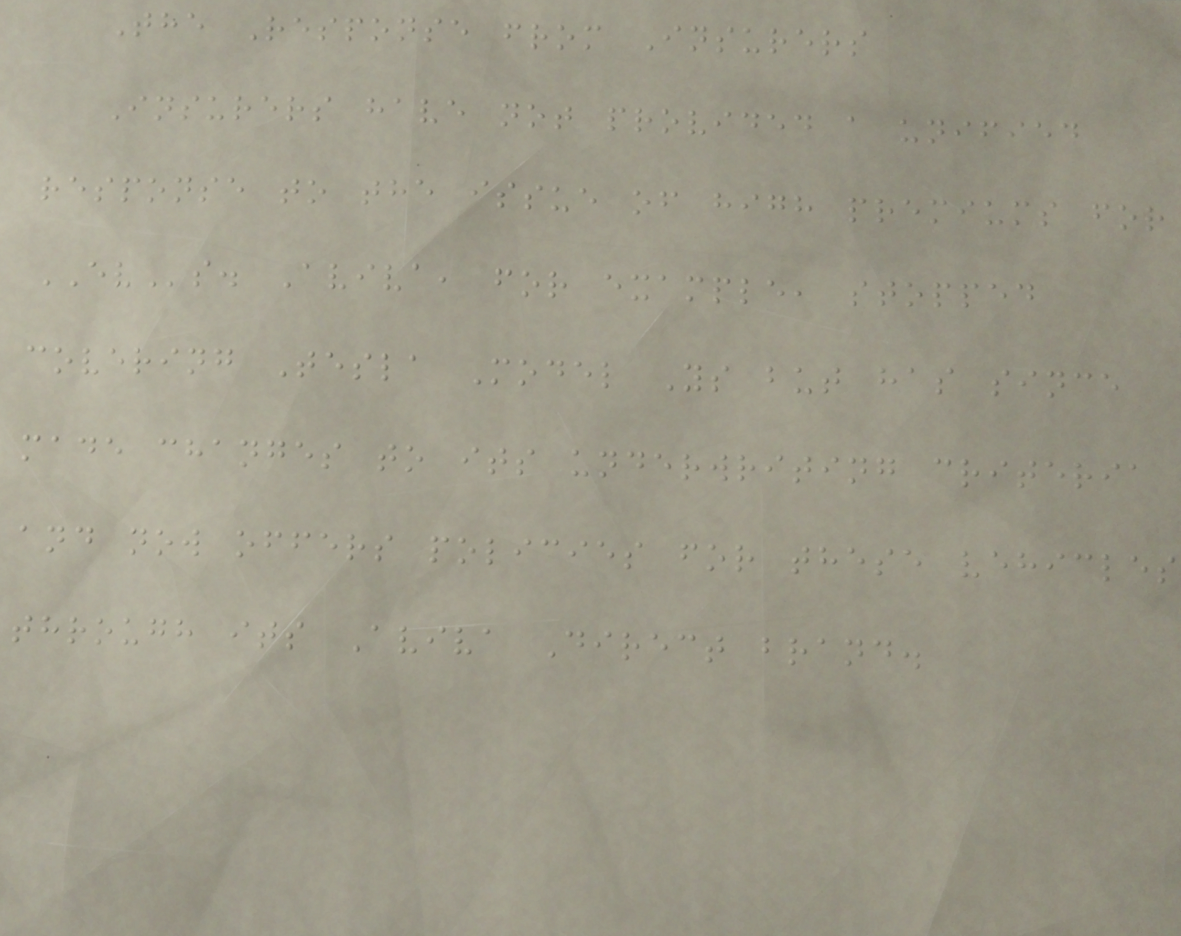The Response from Insurers
Insurers have not provided a unified
response to the issue of high premiums for
EVs. Aviva, for example, stopped
covering Tesla Model Ys but has since
made changes to its underwriting criteria
and now offers policies for these vehicles
through its Aviva Direct brand.
